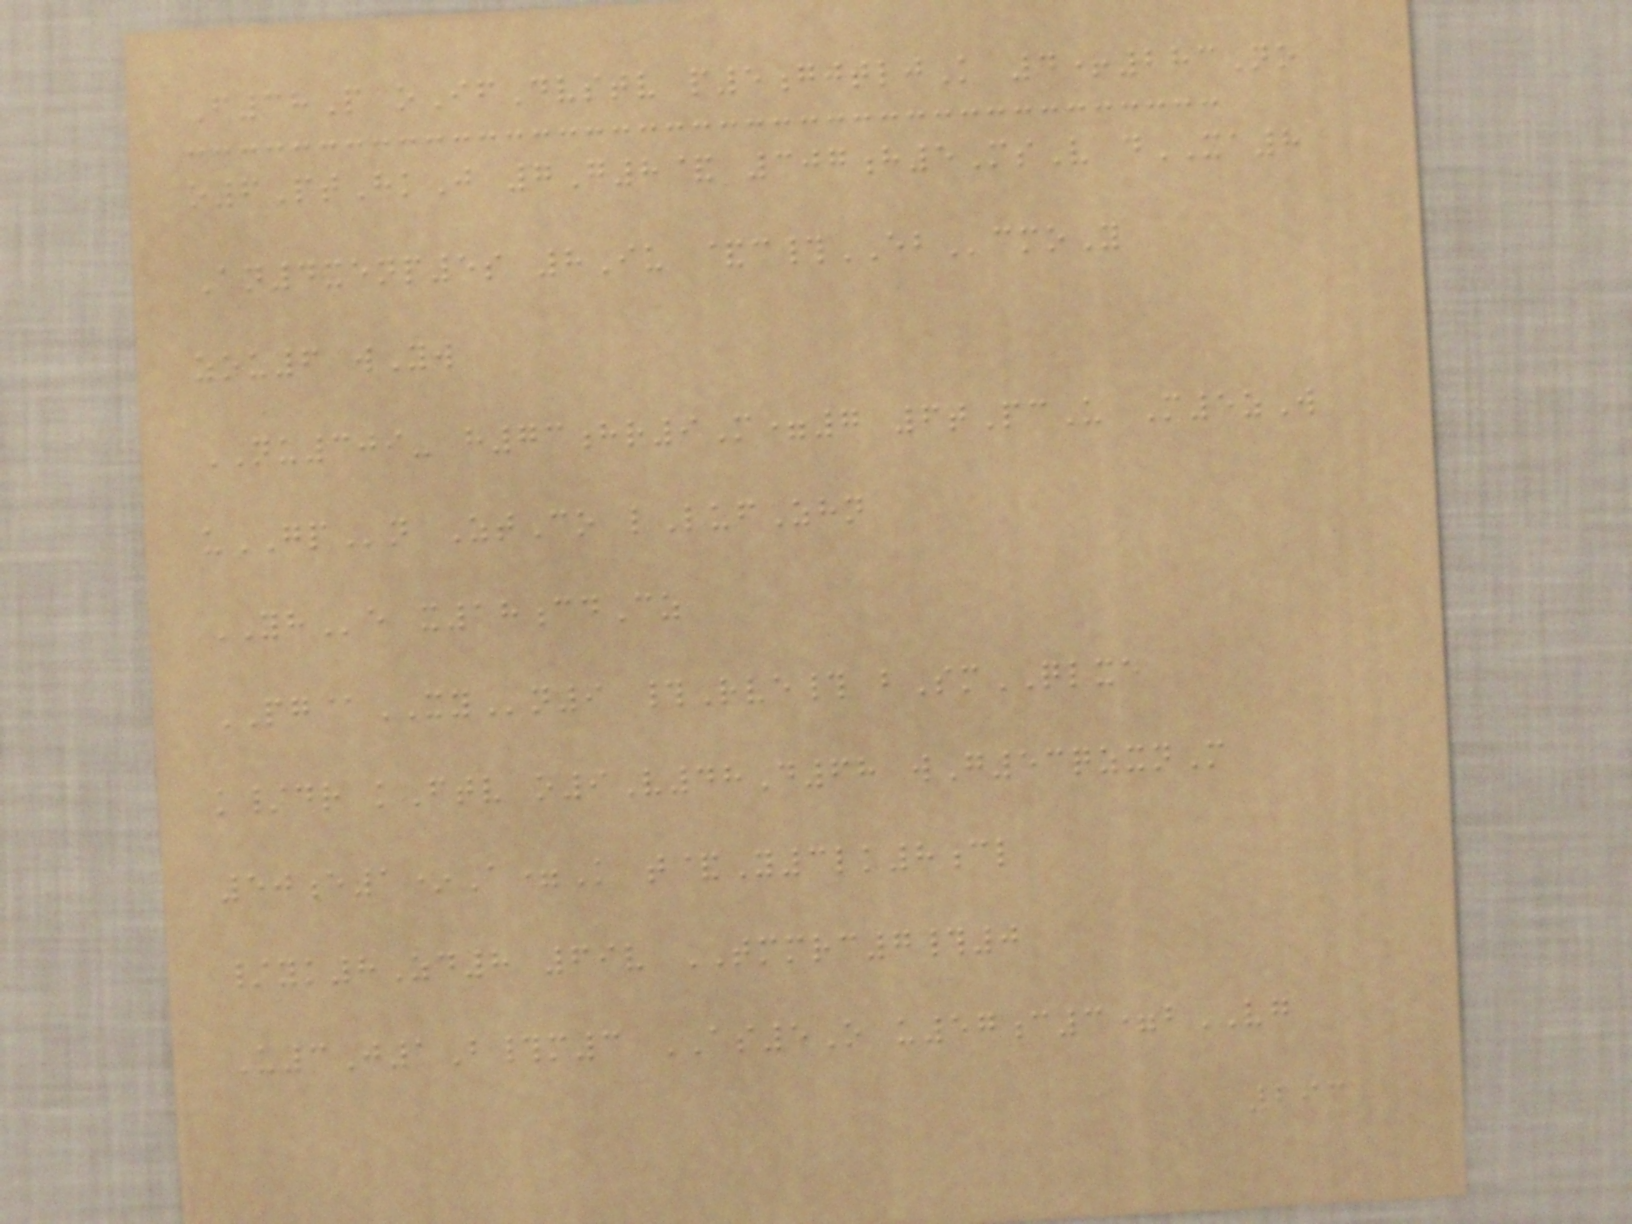F38P oIfDvstv p5gjtljK 4+283No
o6PtHkJ 7G8& 307h5MsV dXA8
An4xenp5s 8Iu &c#EBcmoY
zou6 wYw
NU309- h73hr9M=7 6tPcU M5zW
uGPn ZtCo lLufZhn
YHe x18cdCz
PG@XYn9 #Rve# bSmQLXE
k/dr kFtv o9V48D68 wG53qzxnM
50e1*A=K t&Y3lk8cl
/yk8Zd8 69v TMMRC7#0
U3J1B#m3 AS5O u57c3=bVG
293
